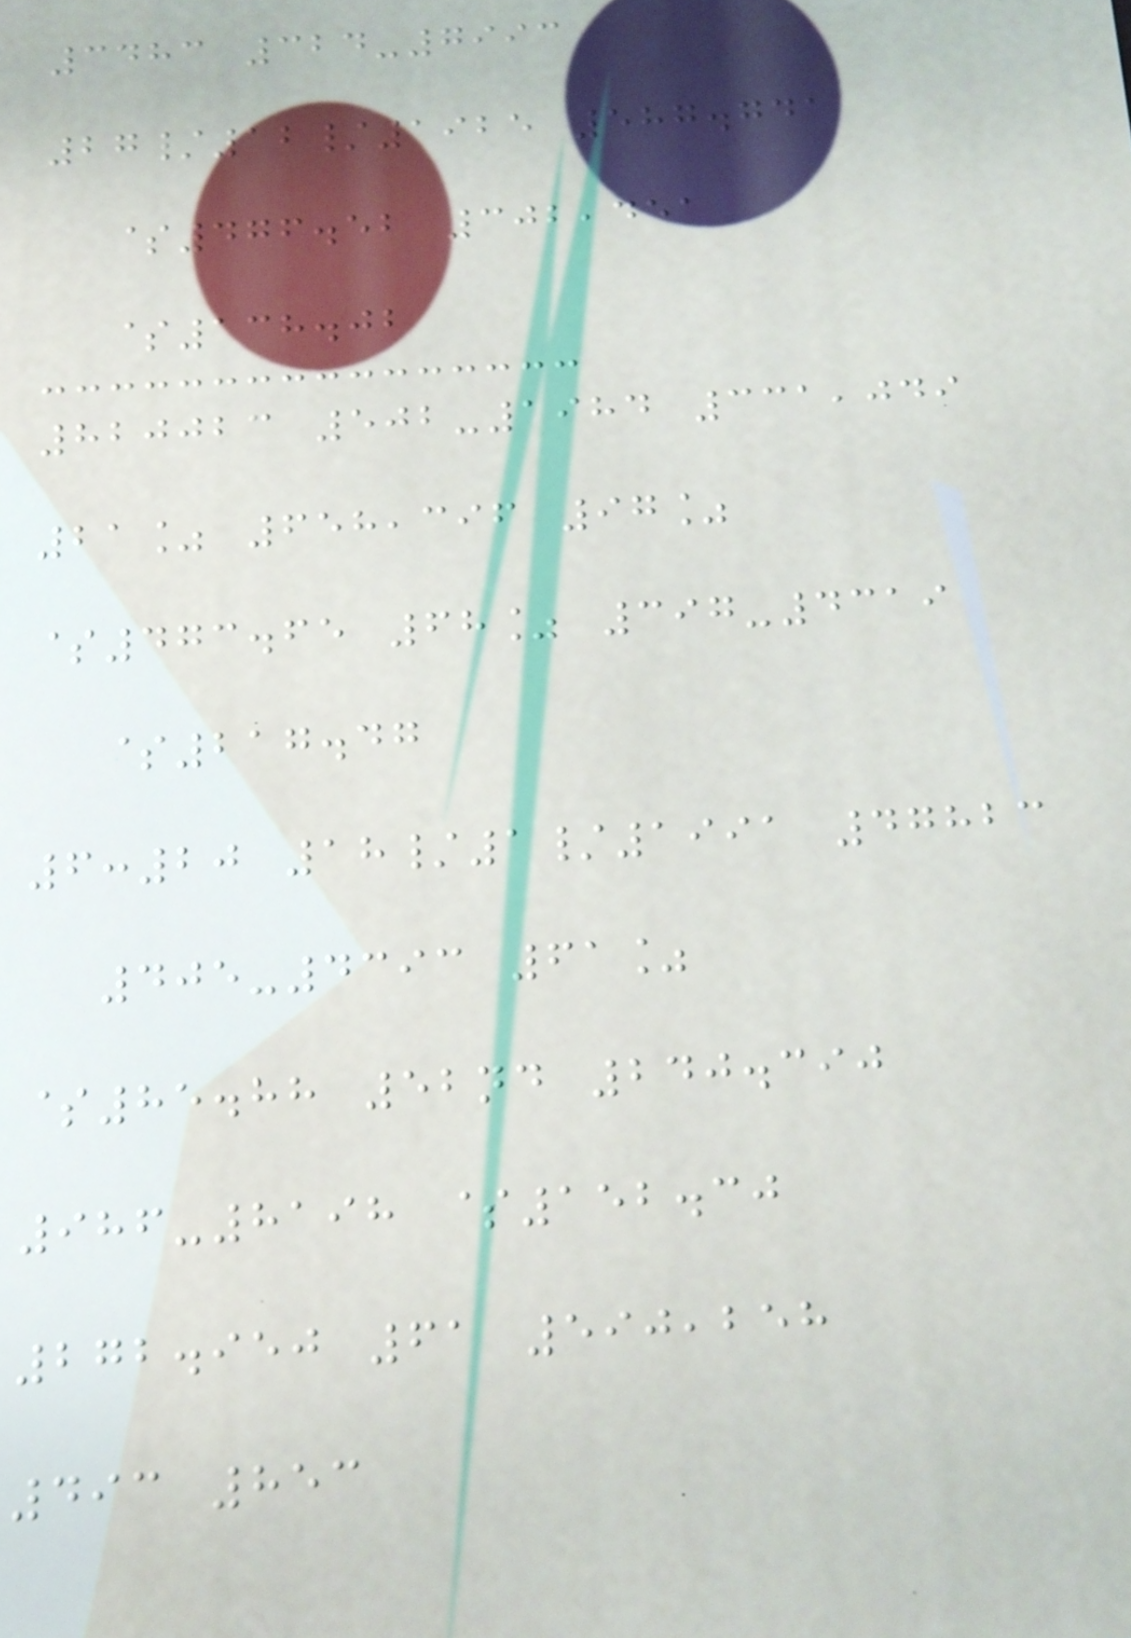3483 324-7993
27/12/1925 587.741
$476.52 302,451
$138.02
820023 502-1984 331,049
21% 658,396 97%
$473.65 68% 397-4319
$217.47
6:20 18/1/1991 47823
405-4393 61%
$85.88 52nd 240.390
986-8198 $152.30
272.950 61 590,258
493 853
